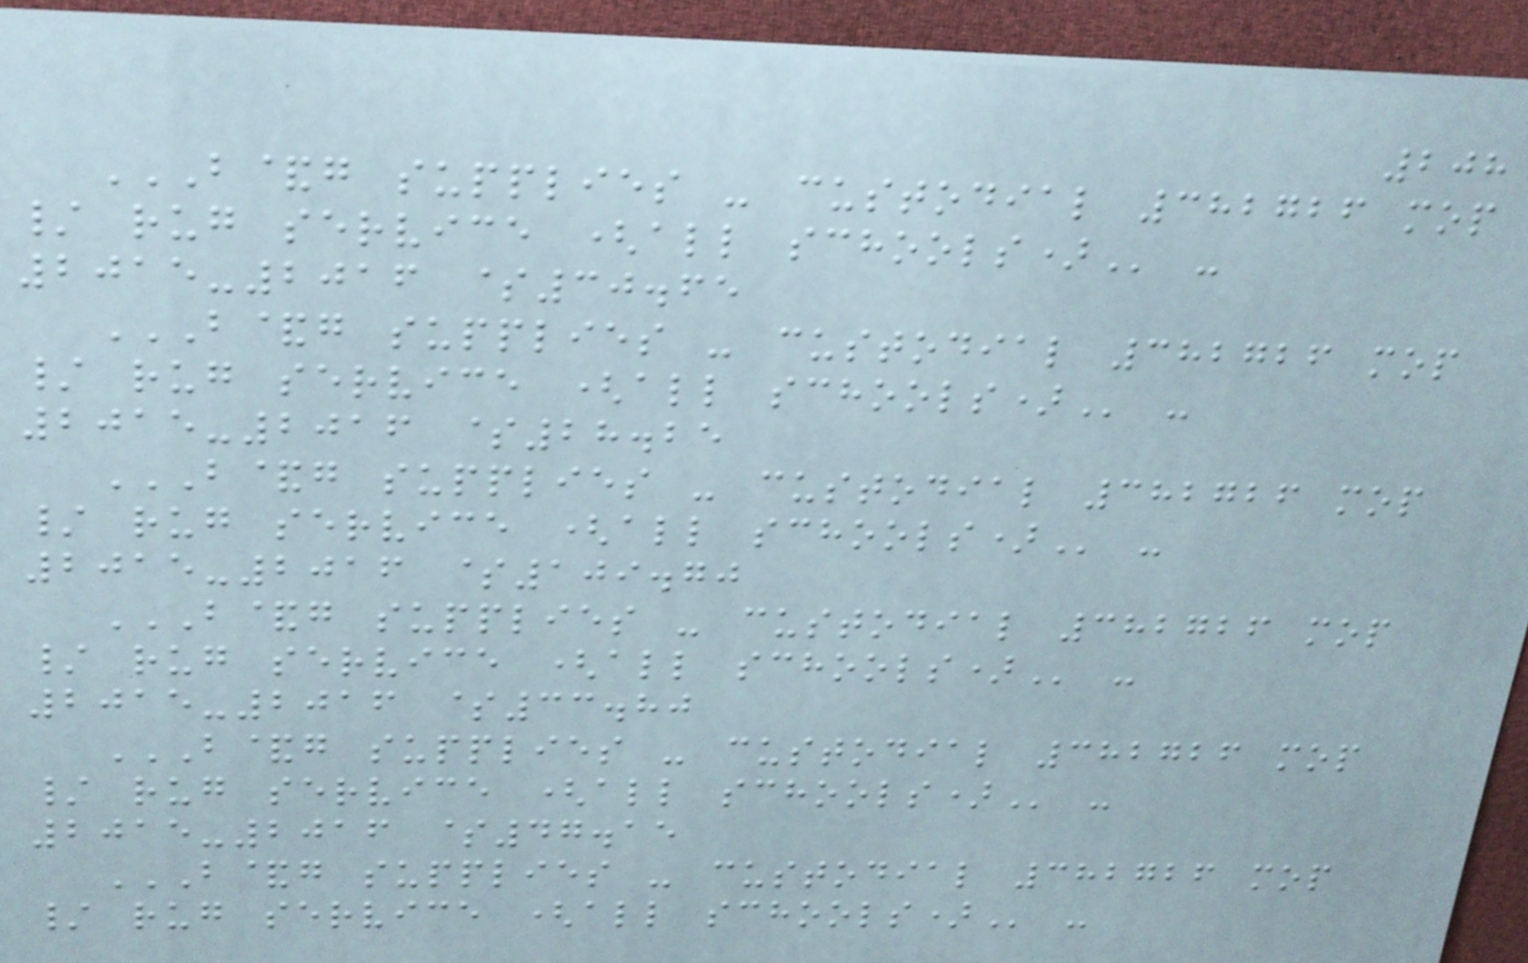208
B&G SUPPLIES - CUSTODIAL 382726 MOP
/ RUG SERVICE (ALL SCHOOLS) -
2015-2016 $30.65
B&G SUPPLIES - CUSTODIAL 382726 MOP
/ RUG SERVICE (ALL SCHOOLS) -
2015-2016 $28.25
B&G SUPPLIES - CUSTODIAL 382726 MOP
/ RUG SERVICE (ALL SCHOOLS) -
2015-2016 $109.70
B&G SUPPLIES - CUSTODIAL 382726 MOP
/ RUG SERVICE (ALL SCHOOLS) -
2015-2016 $33.80
B&G SUPPLIES - CUSTODIAL 382726 MOP
/ RUG SERVICE (ALL SCHOOLS) -
2015-2016 $47.15
B&G SUPPLIES - CUSTODIAL 382726 MOP
/ RUG SERVICE (ALL SCHOOLS) -
